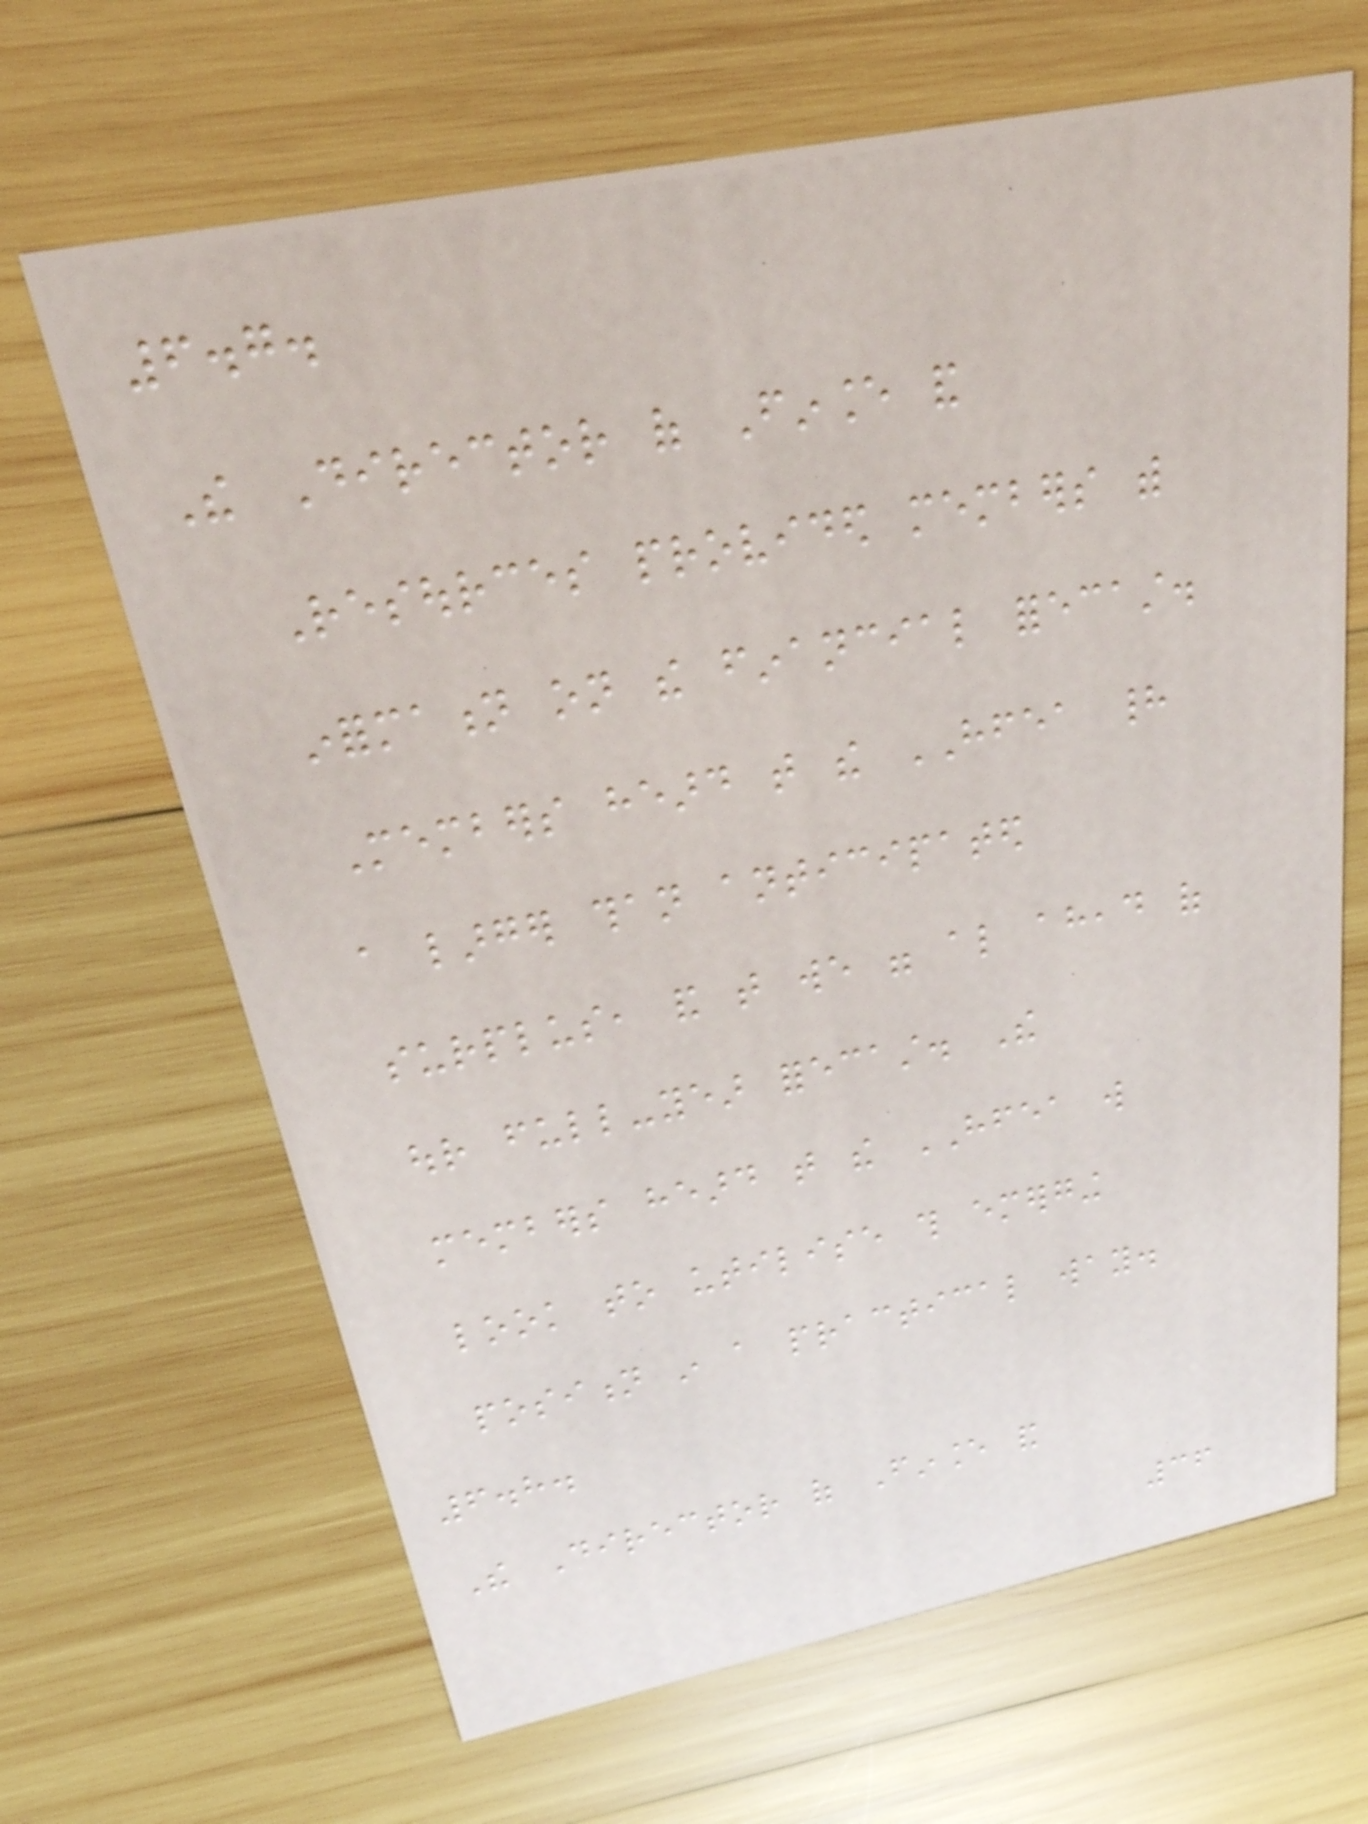6.7.
The Director of Finance and
Resources provided members with
information on the financial forecast.
Members heard that the HFEA had
a larger than anticipated
surplus, and that we were also ahead of
our full-year forecast. The
members heard that the HFEA will
look to utilise this emerging
position in a practical way.
6.8.
The Director of Finance and
36
